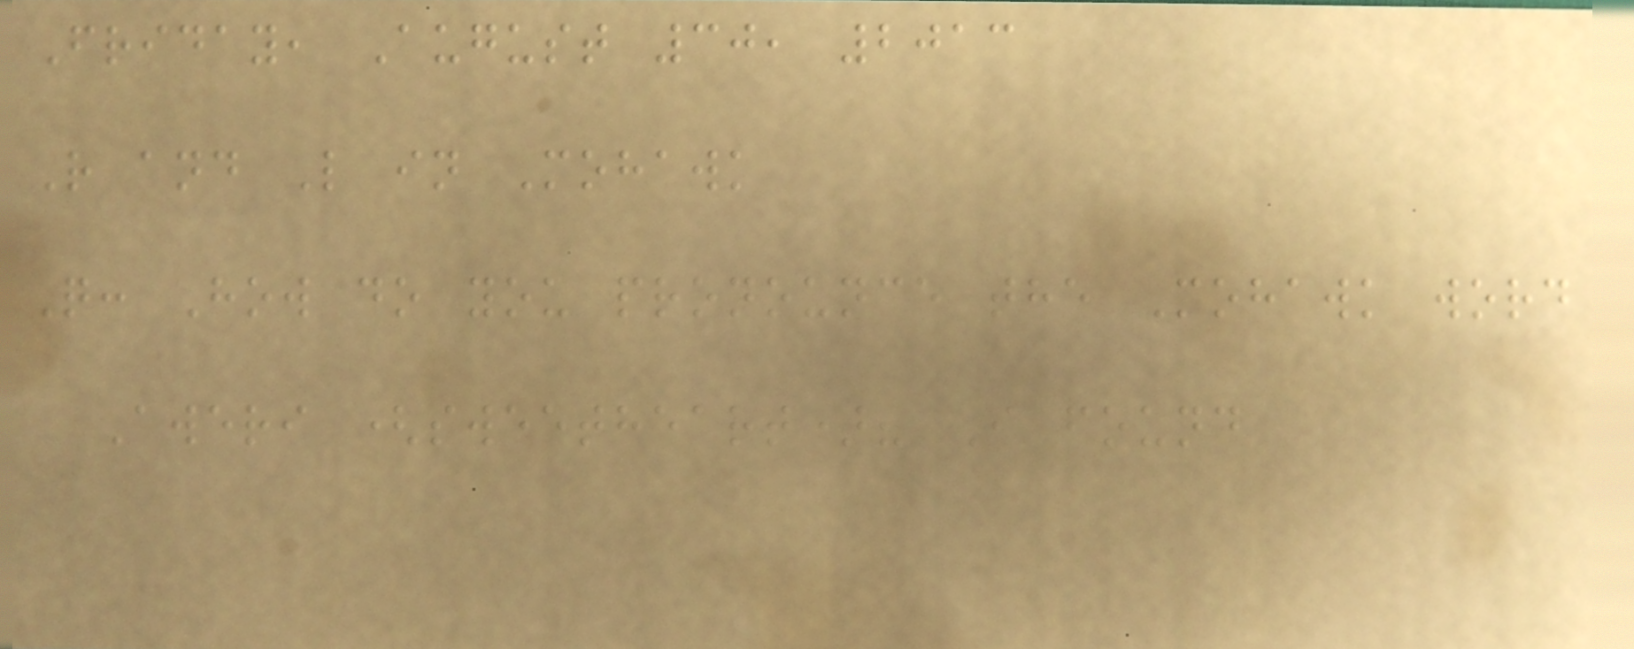Friday, August 30, 2013
R and L in Mohawk
Q: How do you pronounce the Mohawk word
Aweri (sweetheart)? I found
